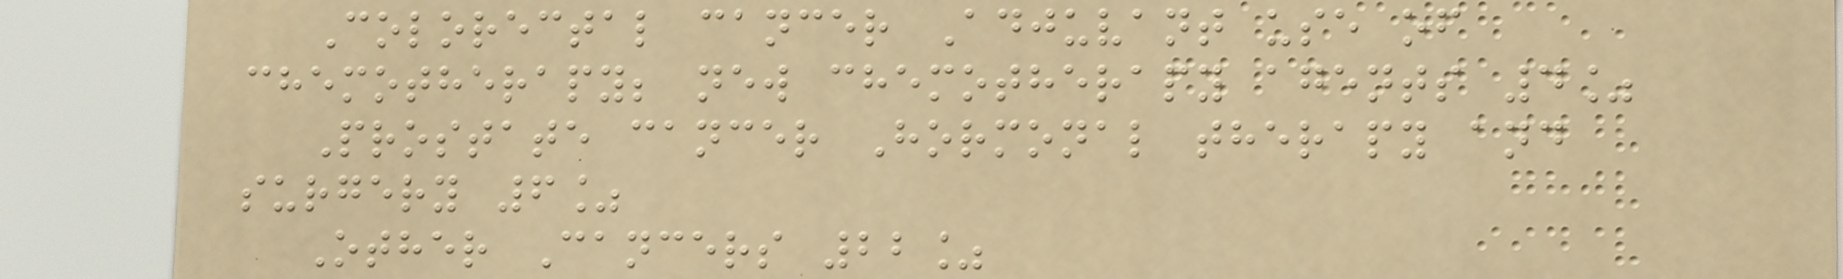Colorectal cancer Adjuvant use of
chemotherapy; new chemotherapy agents 4%
Prostate cancer Hormonal therapy and
surgery 6%
Other Cancers 22%
